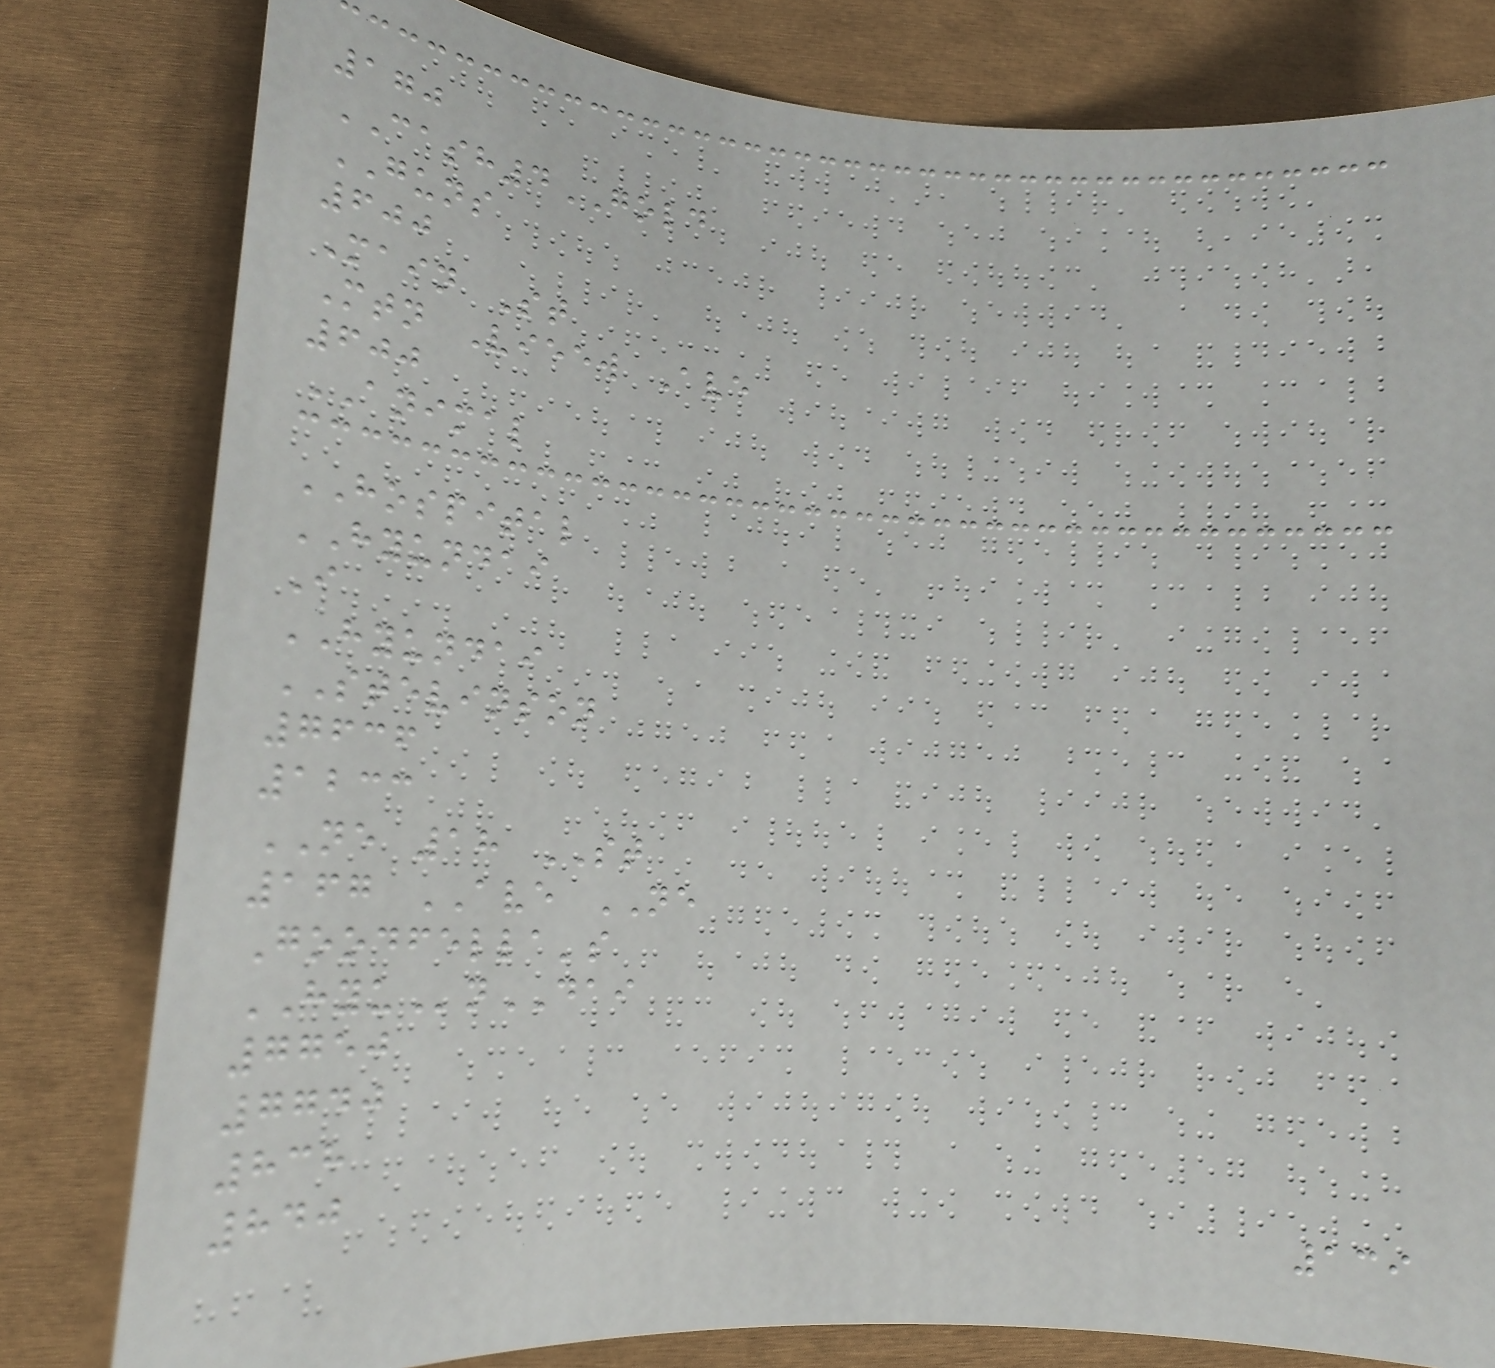170
CASH4GOLD
GUNS
600
Main St
Mtn Vieew Ave
600
ANIMAL
HOSPITAL
HYUNDAI
I
HYUNDAI
STEVINSON
7636
1233
NE 18 ST
167 AVE NE
Goodfella's
HYUnDAI
7750
7740
838
840
139
